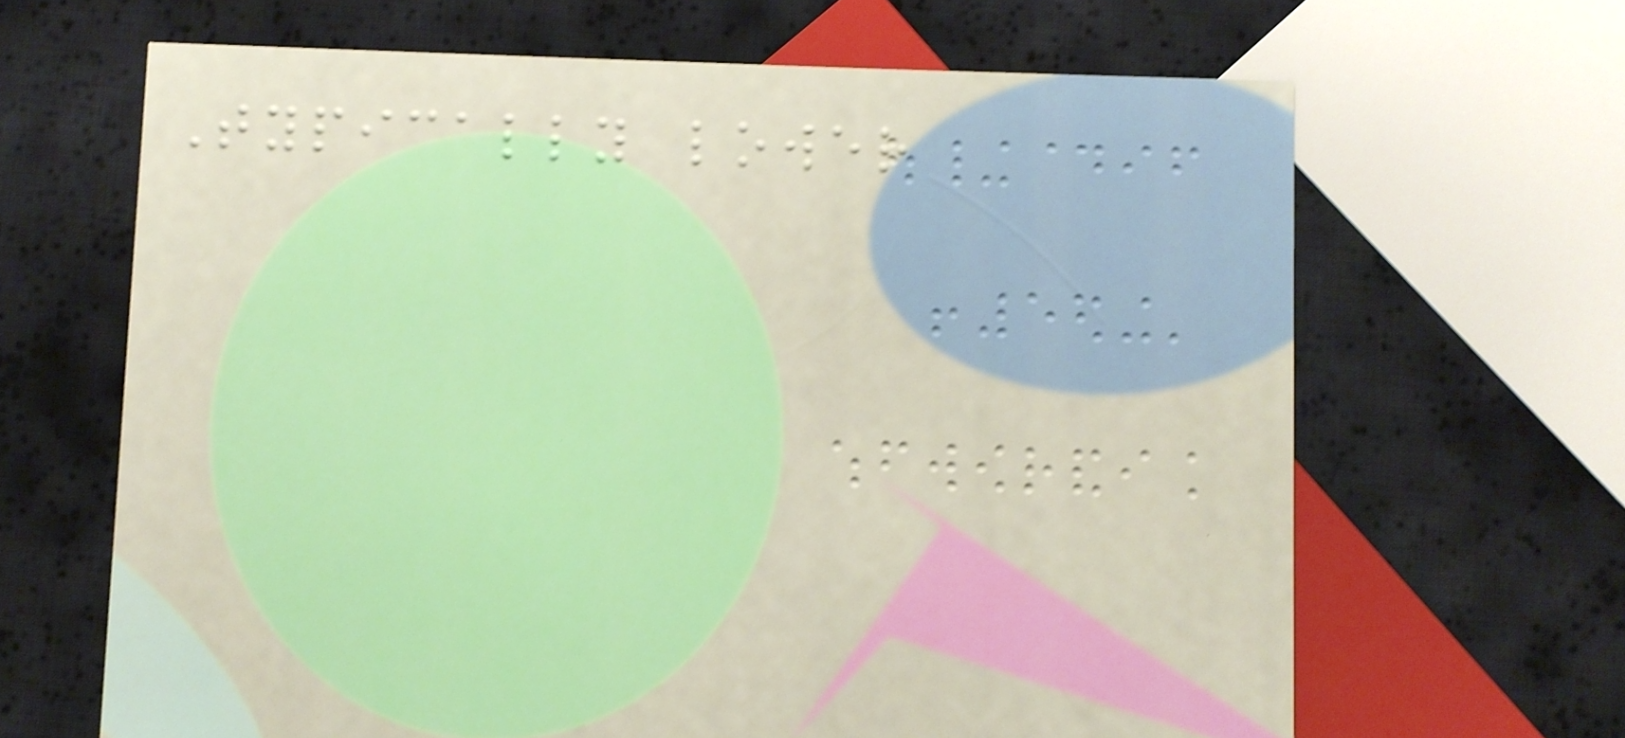Typically lower
